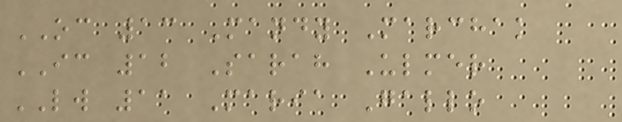OC 13 Mandy Marchak
IC 12 Sarah Ulmer
LW 11 Maria Gallo
